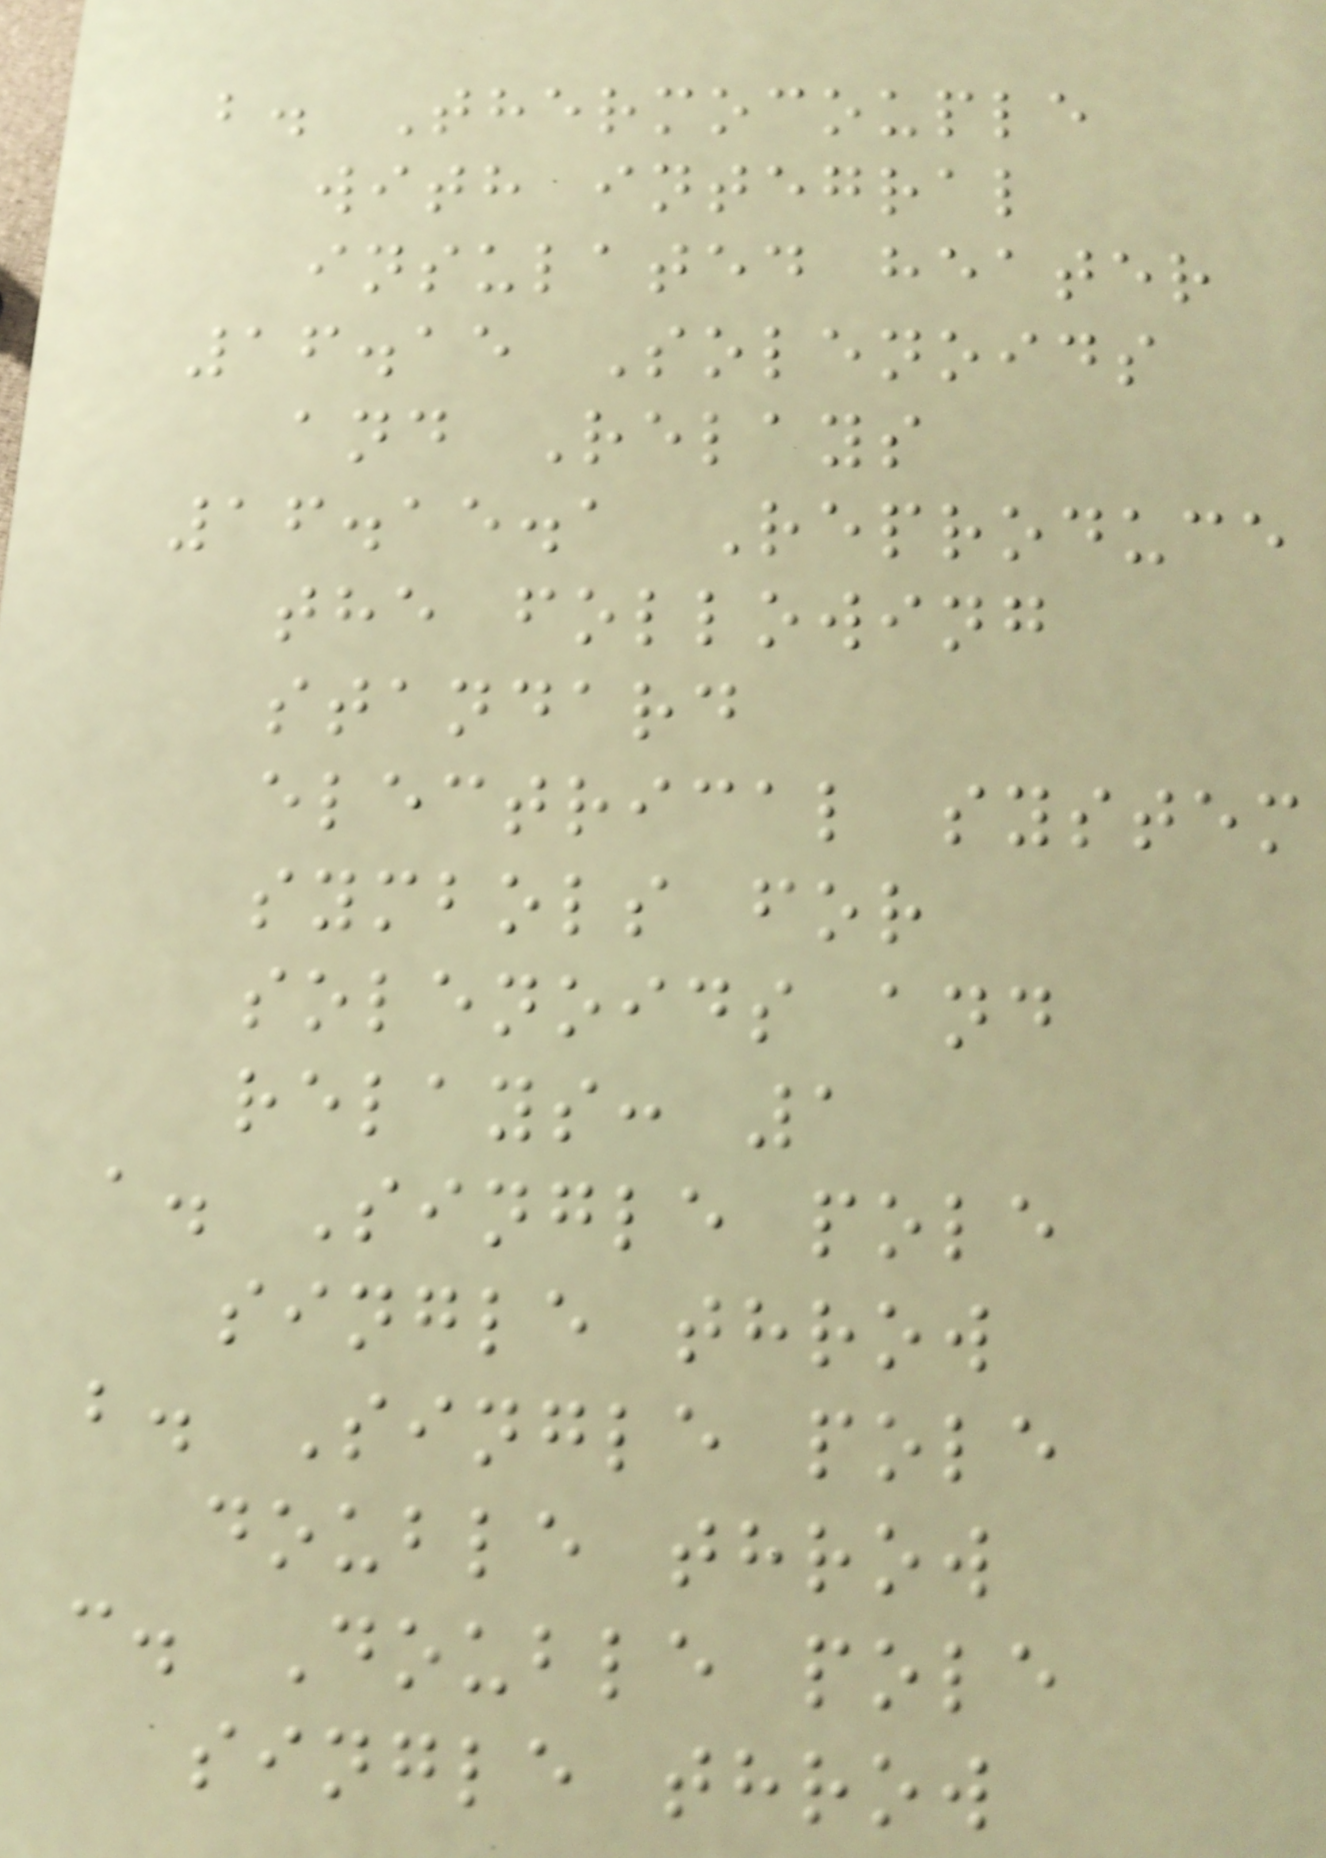b. Thermocouple
with integral
insulated heater
16.15 Solenoids
and Relays
16.15.1 Reproduce
the following
standard
electrical system
symbols for
solenoids and
relays: 1
a. Single pole
single throw
b. Single pole
double throw
c. Double pole
single throw
